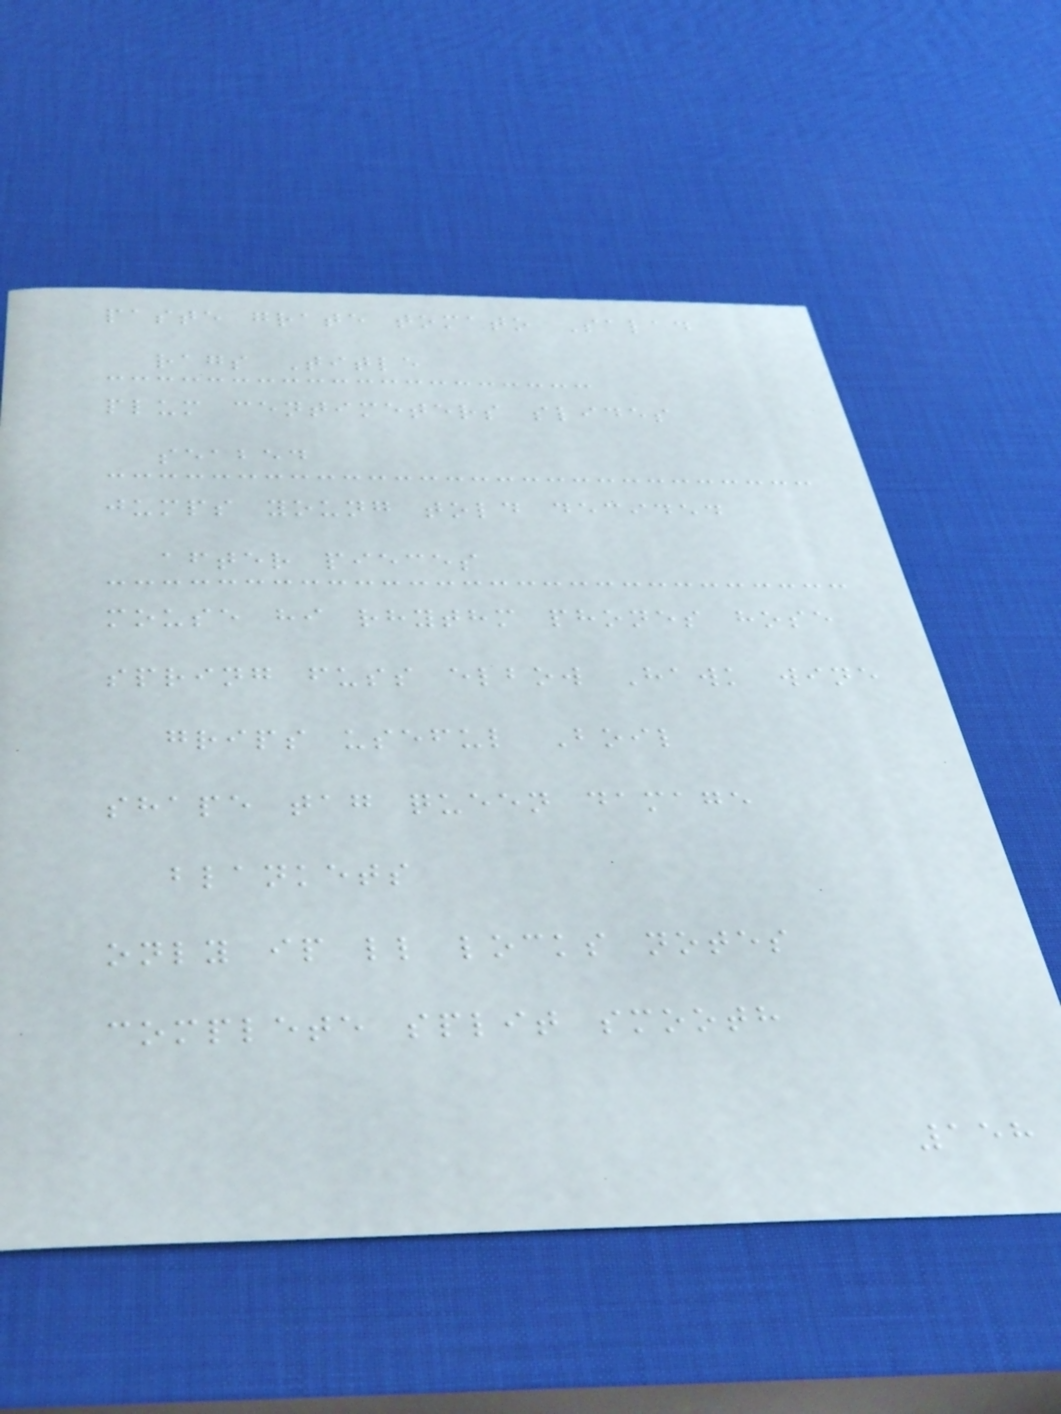paste grate tomato Salad
rags Title
plum centimeters slides
seabed
jumps young told decided
after pieces
mouse hi rhythm phones hose
spring fuss elbow Hawk wine
grips useful Boil
shape tag queen damage
blankets
only ip ll locks notes
complete split smooth
158
